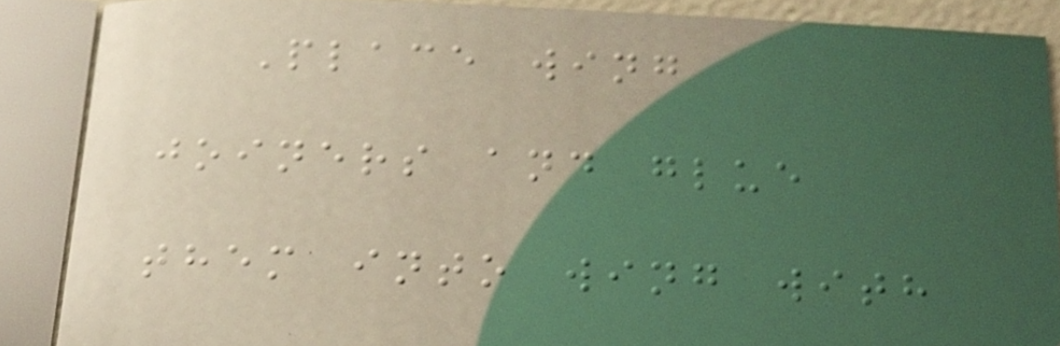Place wing
joiners and glue
them into wing with
